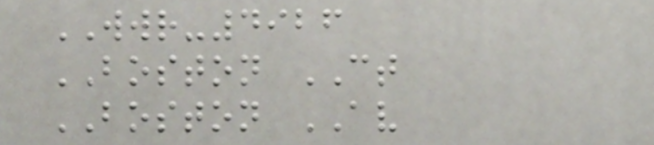WWR-4926
BOSTON CT
BOSTON AV
